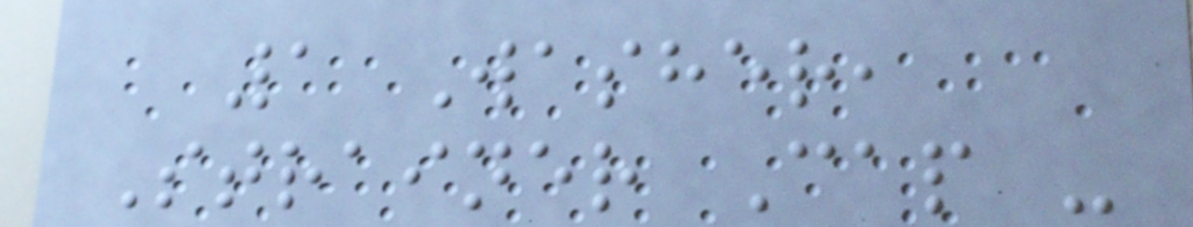1 Washer,
Strainer Cap -
